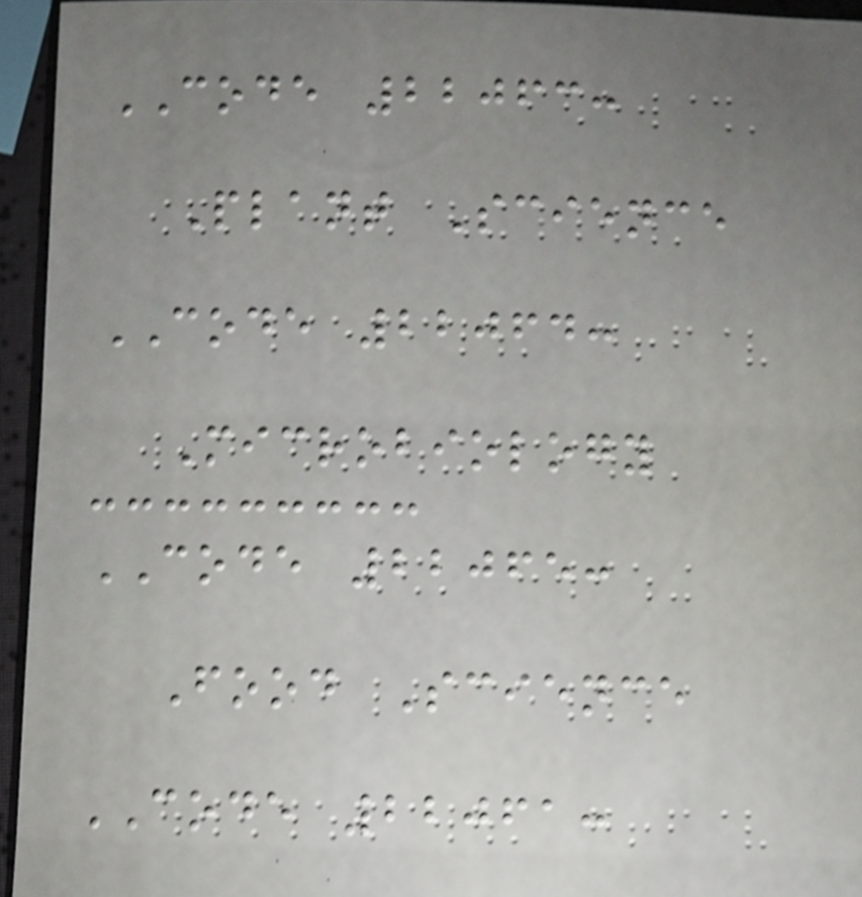CODE 22063:
Plant Science
CODE 22064:
Microbiology
CODE 22065:
Food Science
CODE 22061:
